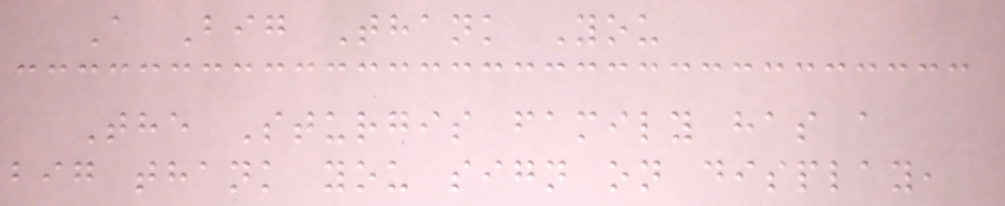A Big Thank You
The Sturgis family has a
big thank you sign on display,
